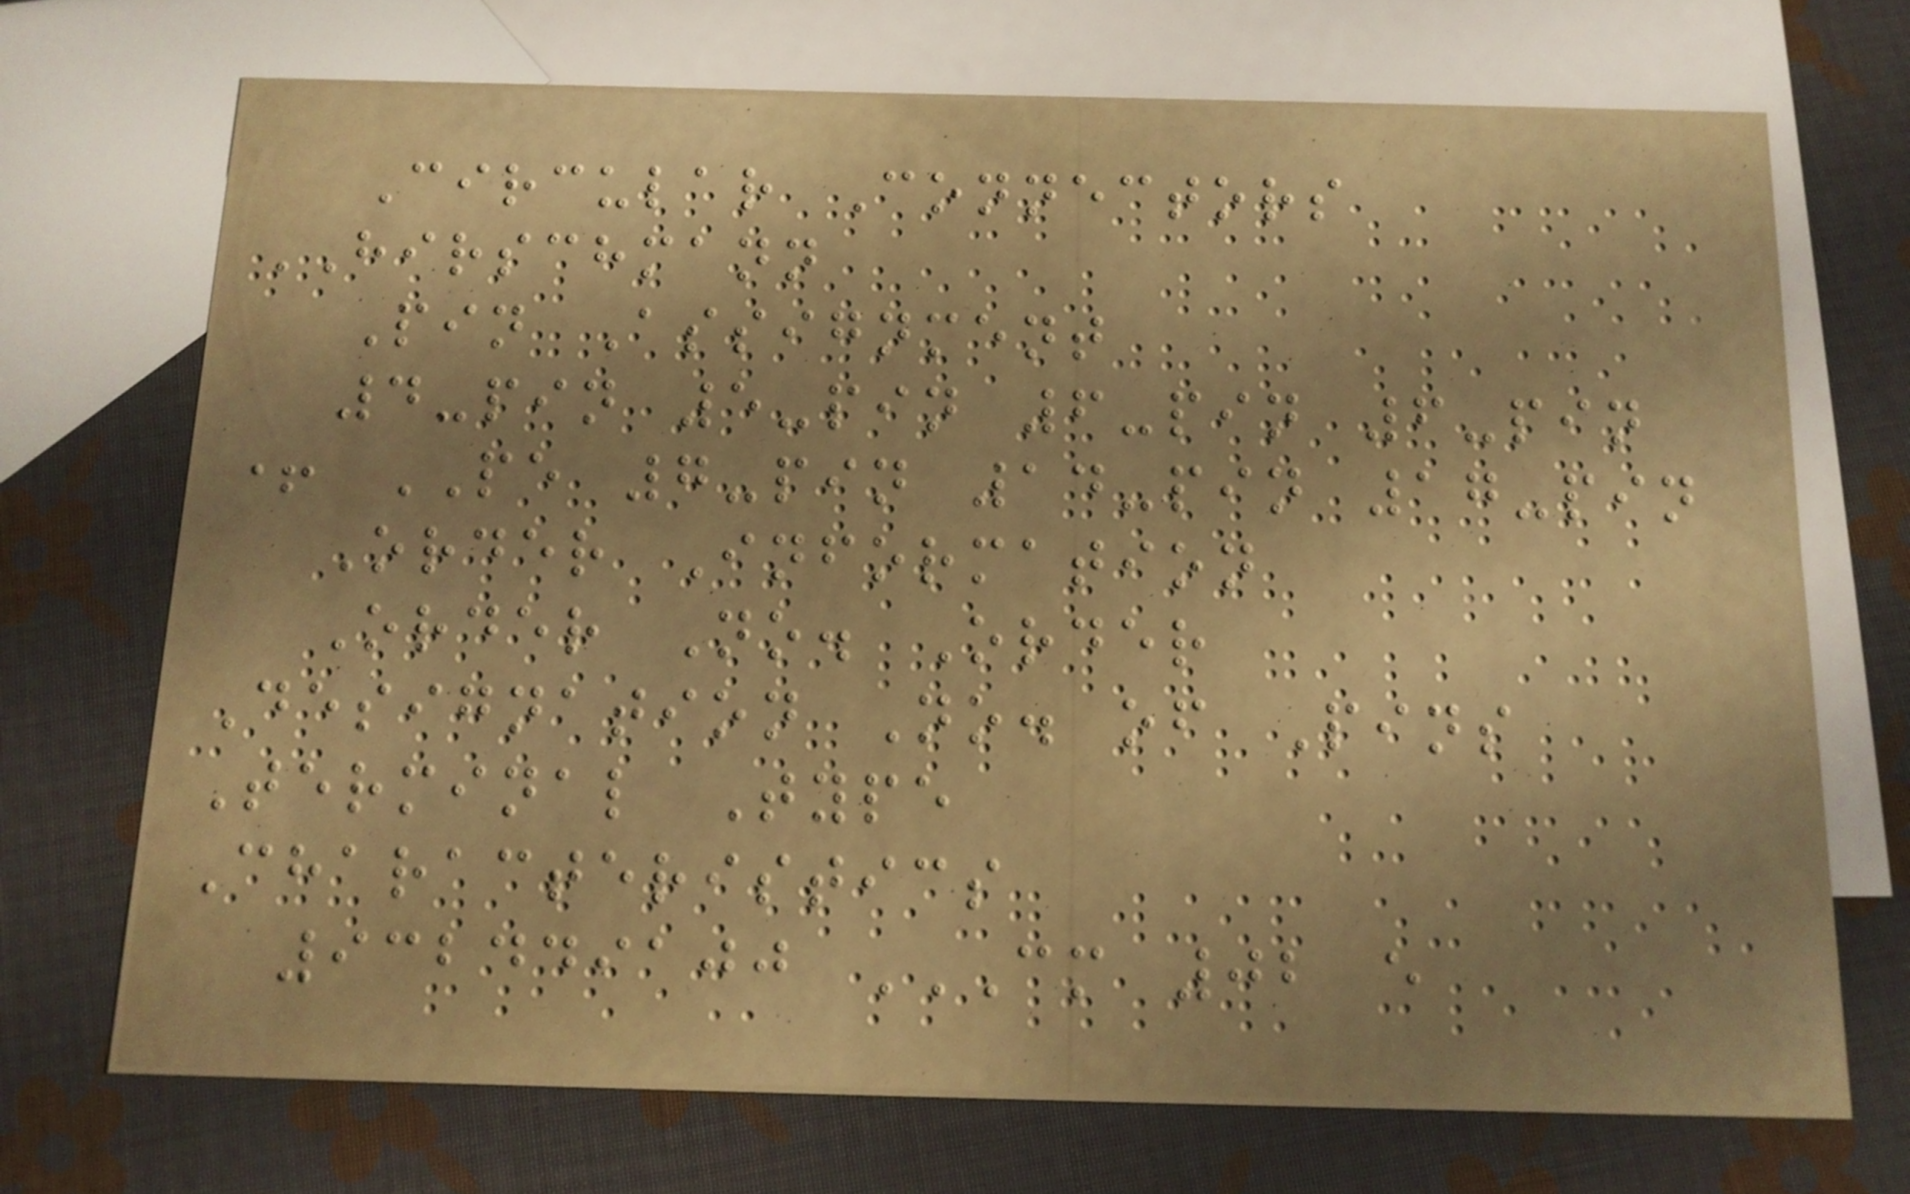Circular Connectors
HIRSCHMANN
Pin Assignment
4-pin 5-pin 6-pin 6-pin
+ PE 7-pin 14-pin 17-pin
Order Information
Order No. Order
Designation No. of Pins
Terminal Type
Characteristics
932449100 CM 02 E
